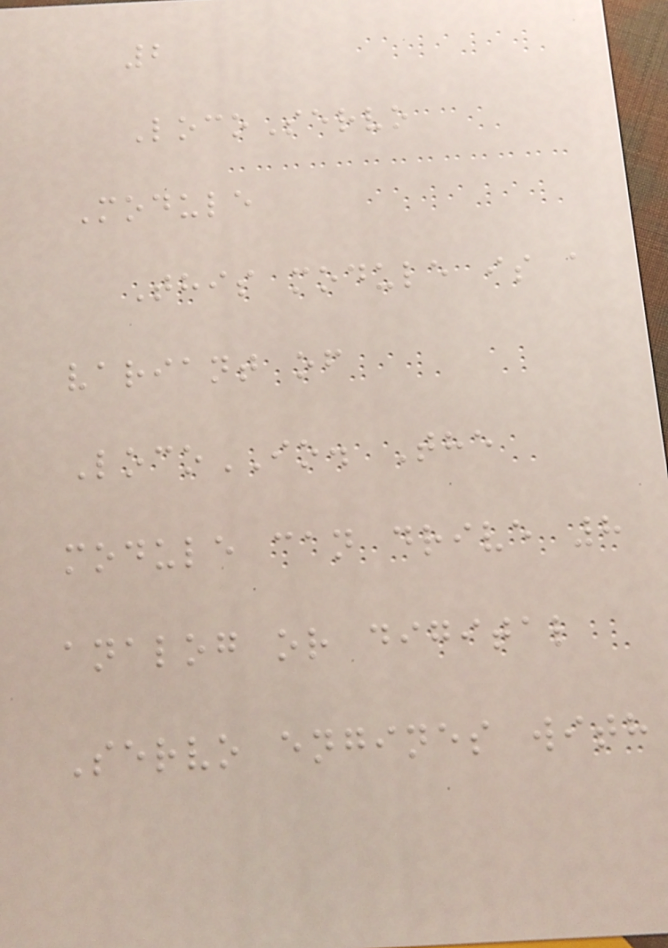2
LocoServo
Module
This module is a
variant of
LocoIO. The
module can drive 8
analog or digital
Servo engines with
